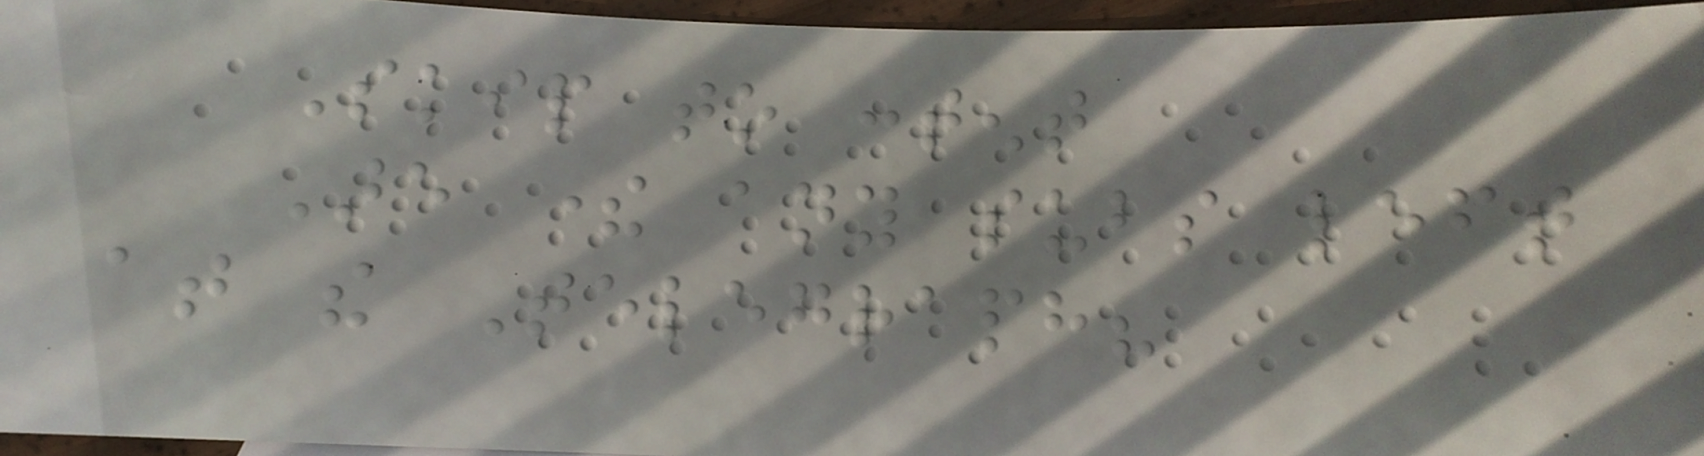Skip to content
Are there any subs left
at the Telegraph?
